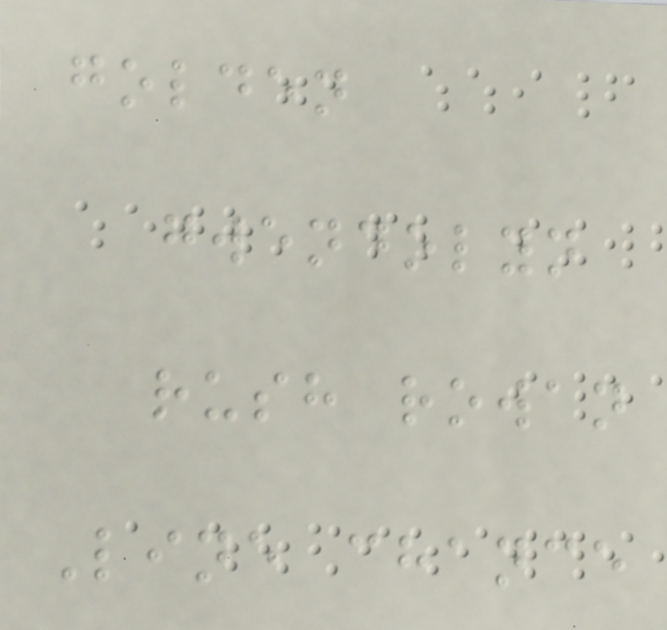golden
gwendolyn
rush rowan
Line chance
